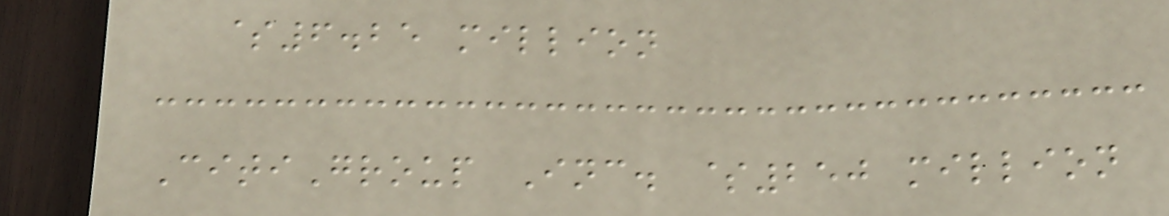$6.25 million
CitiGroup Inc. $250 million
